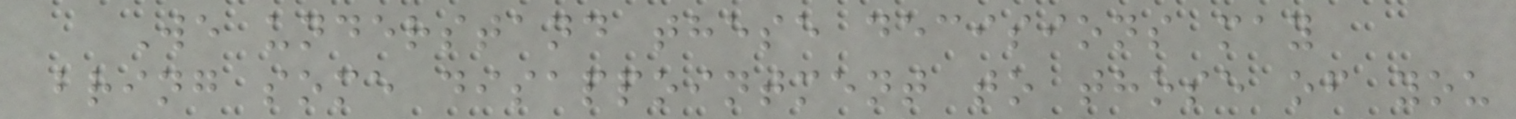We understand these decisions may
bring some disappointment to those of you
